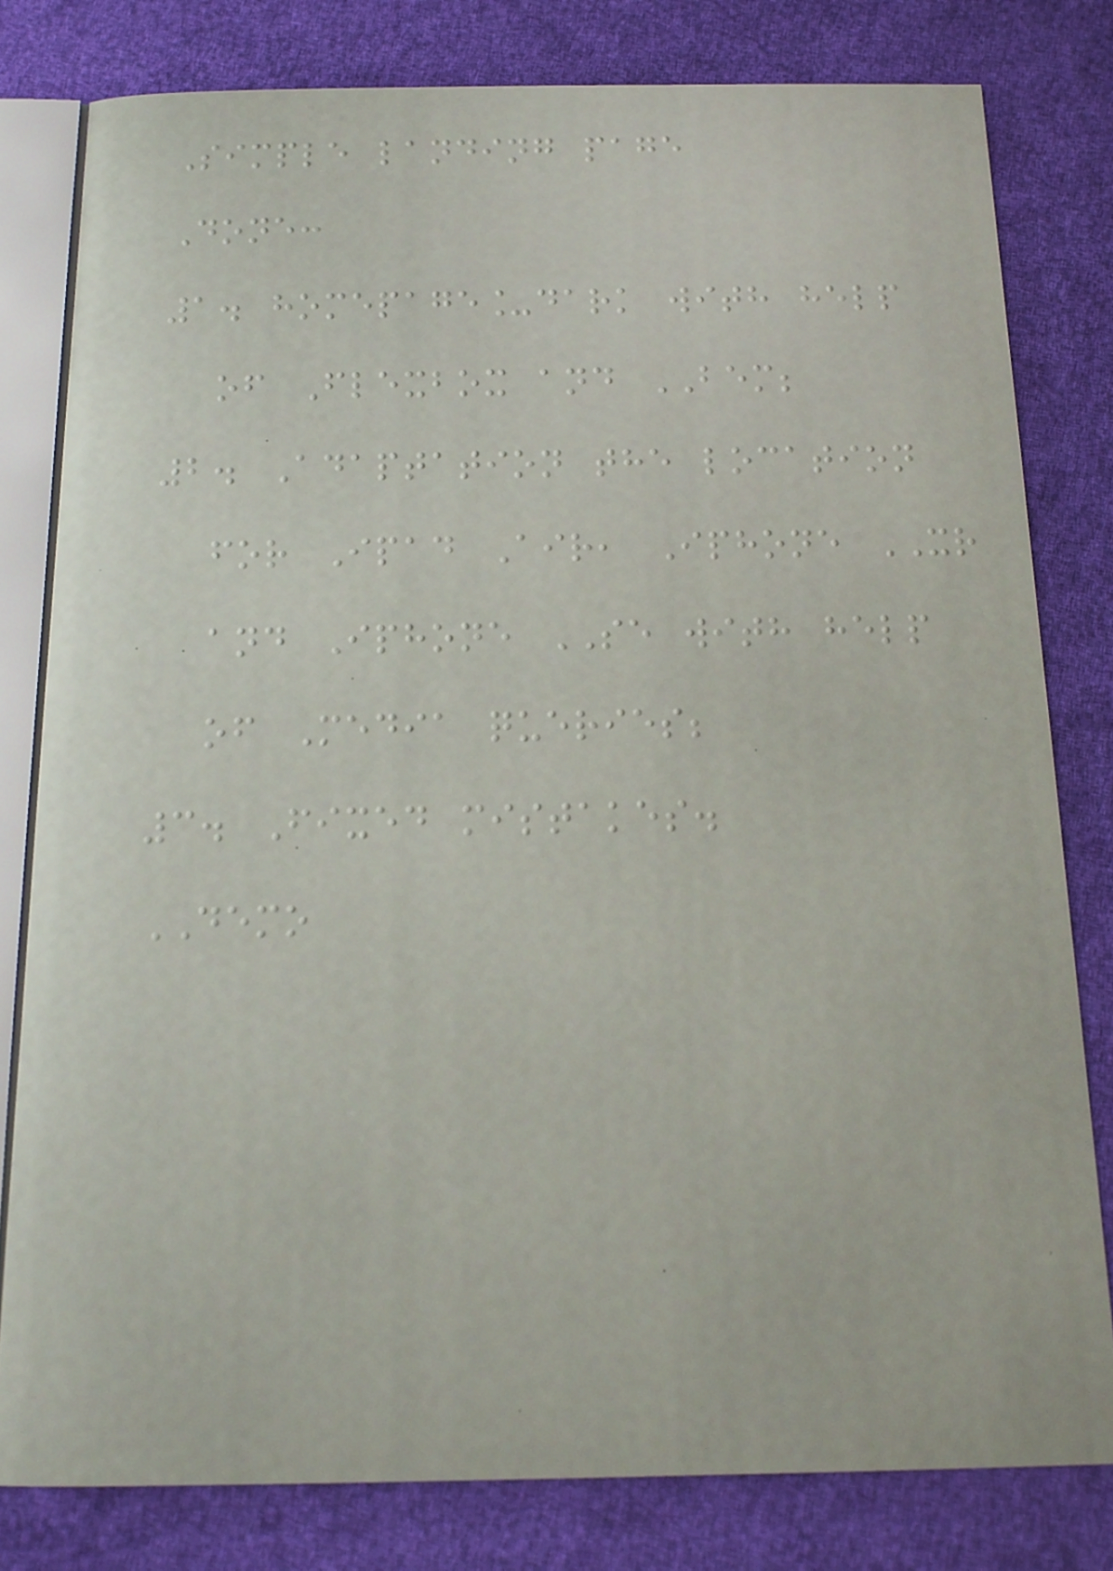Simple landing page
Done:
1. homepage_dark with help
of Flexbox and BEM;
2. Adaptation the location
for Ipad Air, Iphone XR
and Iphone SE with help
of Media queries;
3. Fixed mistakes.
DEMO
